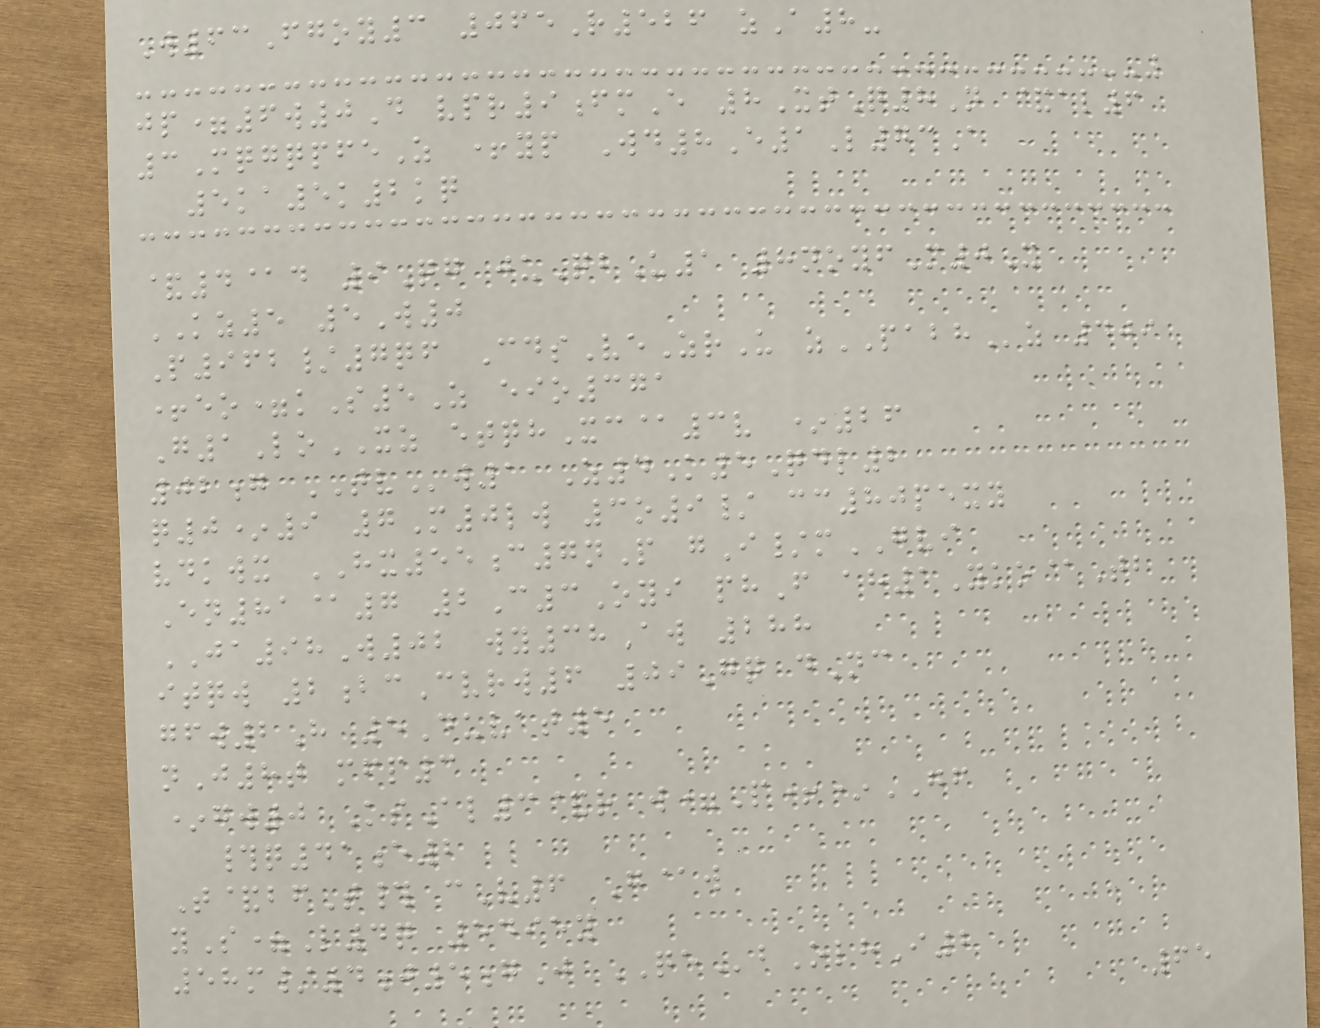W63Fgoy3 065R526 zA8-
jp=6w0D vpr9fmE 8XtQ8N &al6
3MqgqpfeZ +yp Wd8E1L73A
5ka5k2kq
&4@d 9Qg juQbU1 8noyfM0X
KZ5 5W0
P962/7qf CdsVeZrU zPABHz 409
+eo=kS5Z eio371
G1LoXZ etqhXc@3v *26
02g TVw1 Z4K5Qdl2
q0*9 7M0lw 3o9/ cc80pexy
vdkwx HX55c7nP gI/mGVI
En81@7 2C3Oyi phF ah1Yko@Tb
JA98W02 wy38Aw 288
itqw 2bcCvrw6 09Gq dNc
gfw2H 5Duvat5
nJ8t mfp3
*gw0 KsAl3&r w=P+*GF
#q41e2
T&bfT# cV6 G@w
yS=L4q 5495y
58m/4j5gJ QEbOlhI2
65
